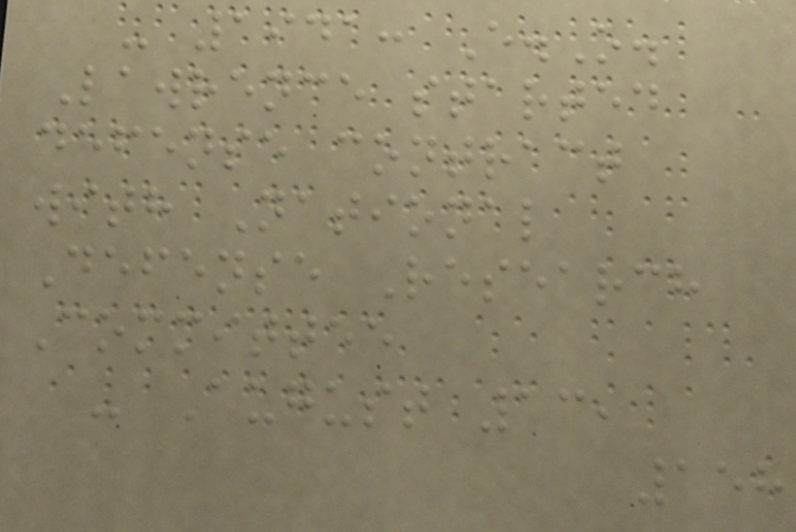- 1941: E.O.
Lawrence started
defense contract
with National
Defense Research
Committee
- August 13,
158
